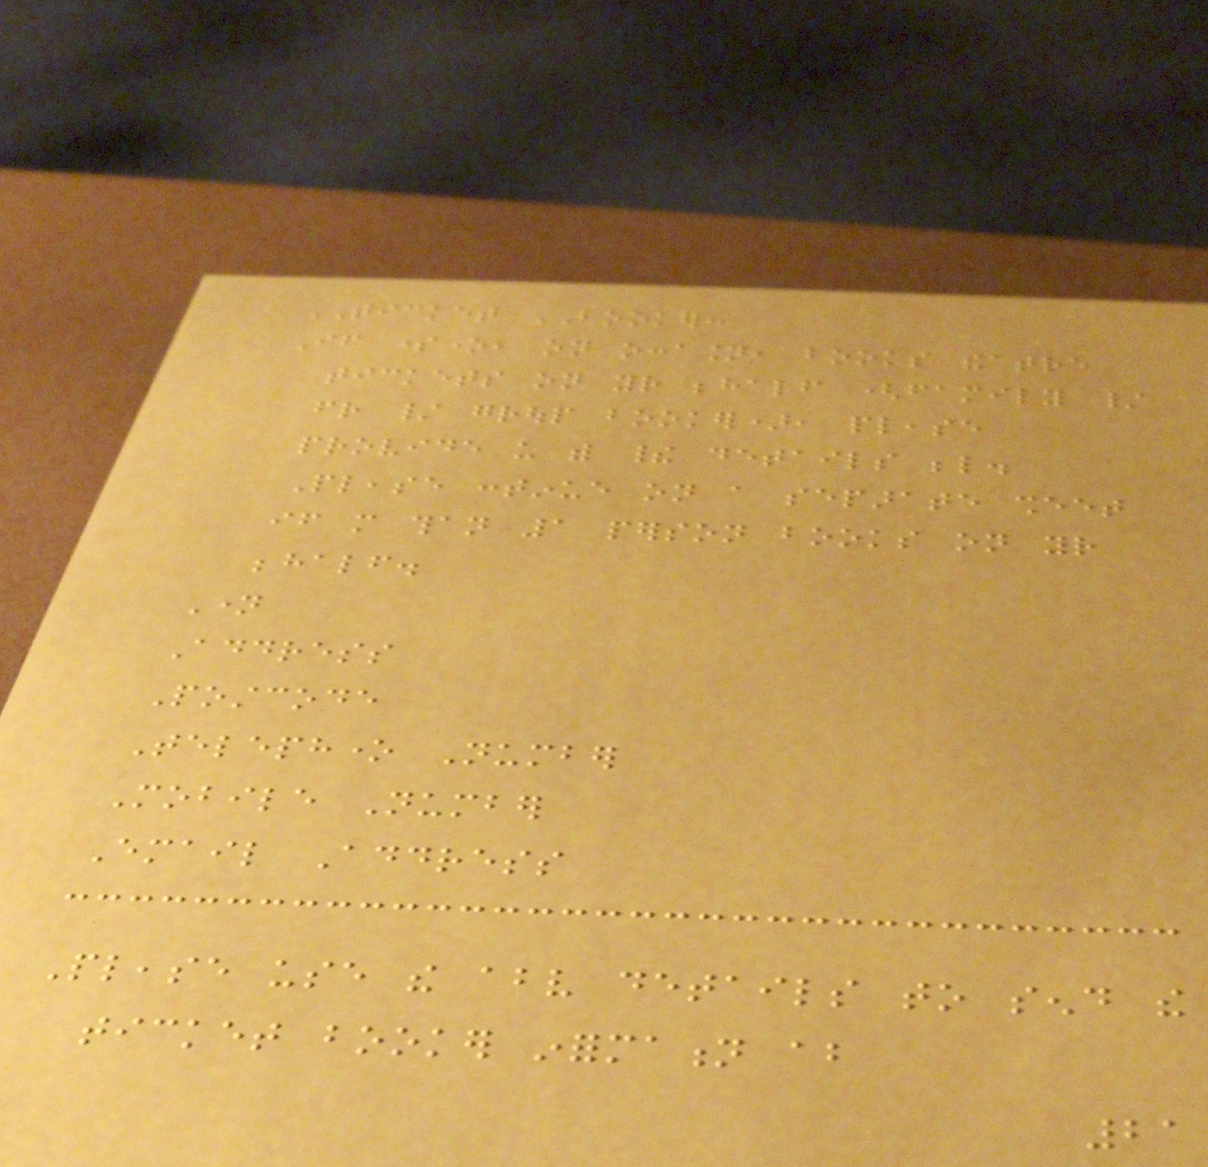TICKET BOOKER:
If someone, on occasion, books theatre
tickets on your behalf (family /
friend / group booker), please
provide us with their details below.
Please continue on a separate sheet
if more than 1 person books on your
behalf.
Name
Address
Postcode
Telephone Number
Mobile Number
Email Address
Please use the above details to send the
ticket booker information about
21
